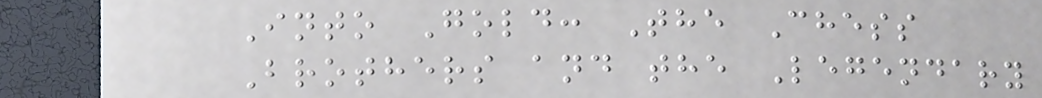Into Gold: The Chess
Brothers and the Legendary
